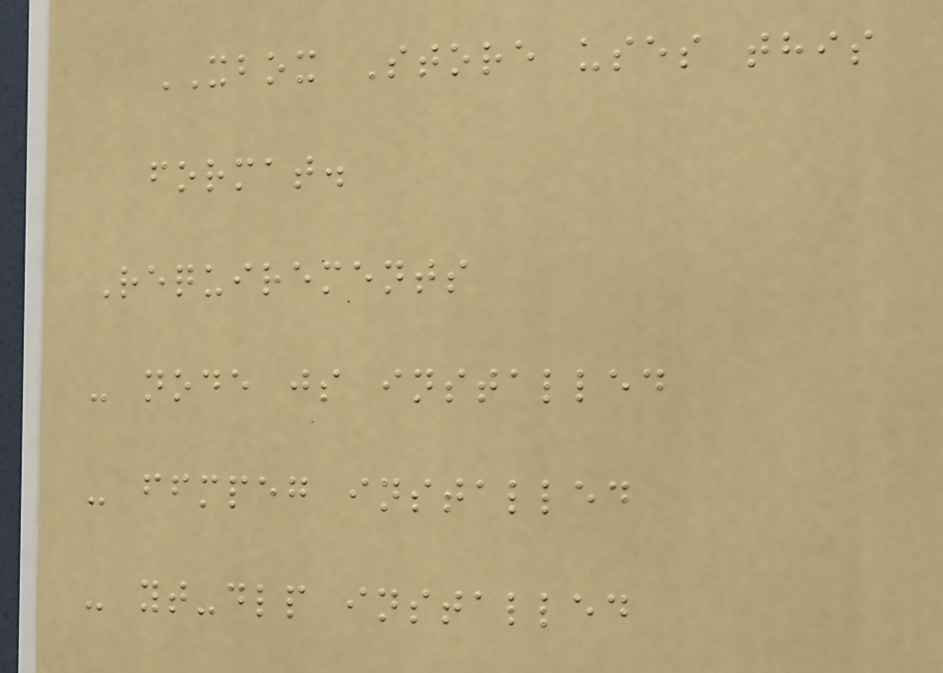XBOX Store uses this
format.
Requirements
- node js installed
- ffmpeg installed
- yt-dlp installed
